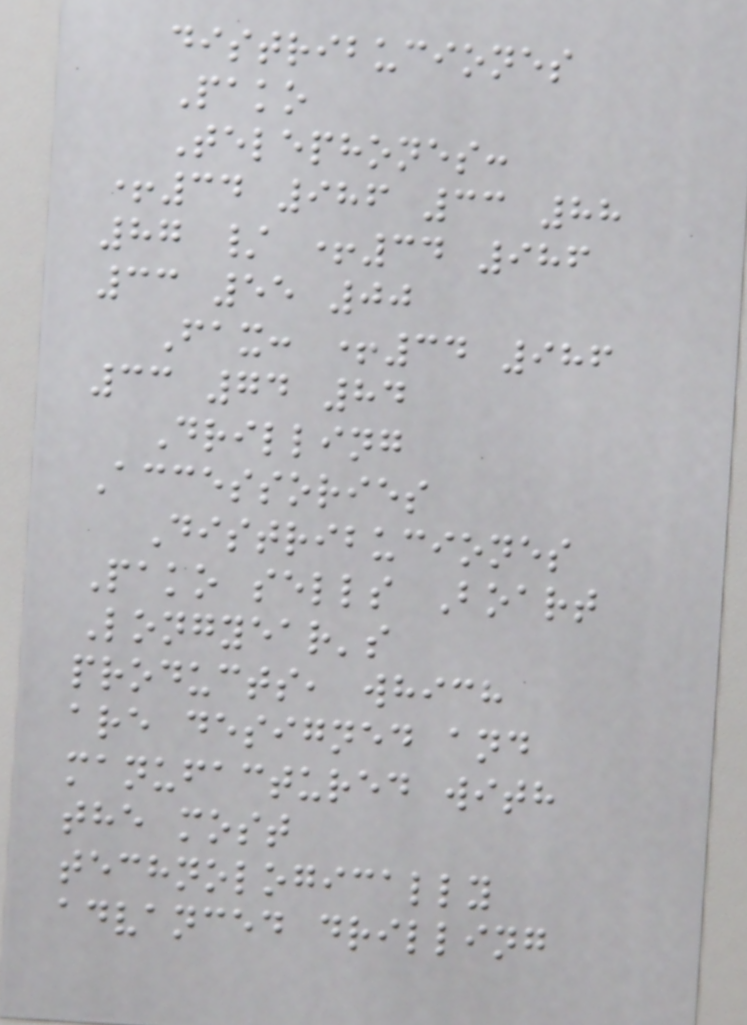distribuciones
Pako
Telephones:
+34 986 33 88
87 / +34 986
33 55 00
Fax: +34 986
33 74 84
Drilling
Accessories
Distribuciones
Pako sells Boart
Longyear's
products, which
are designed and
manufactured with
the most
technologically
advanced drilling
